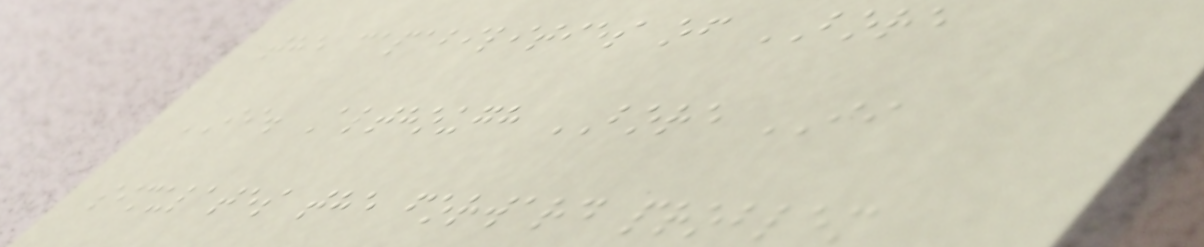the capabilities of BORE
II. Although BORE II
simulates the forward problem
